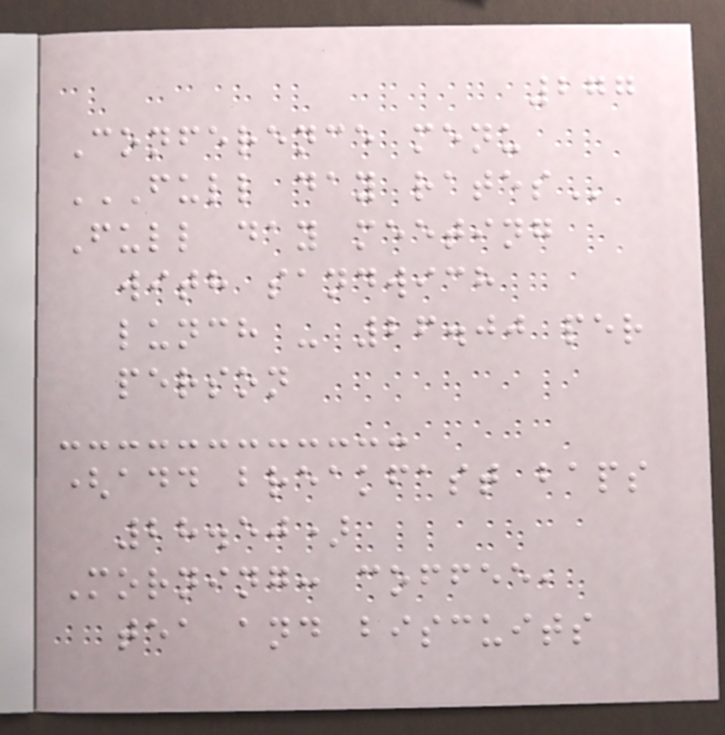277
Conference menu
FULL DAY RATES
Full day meeting
with sandwich
lunch - 26.00 per
person
(add breakfast baps
28.50)
Morning: coffee,
tea and biscuits
